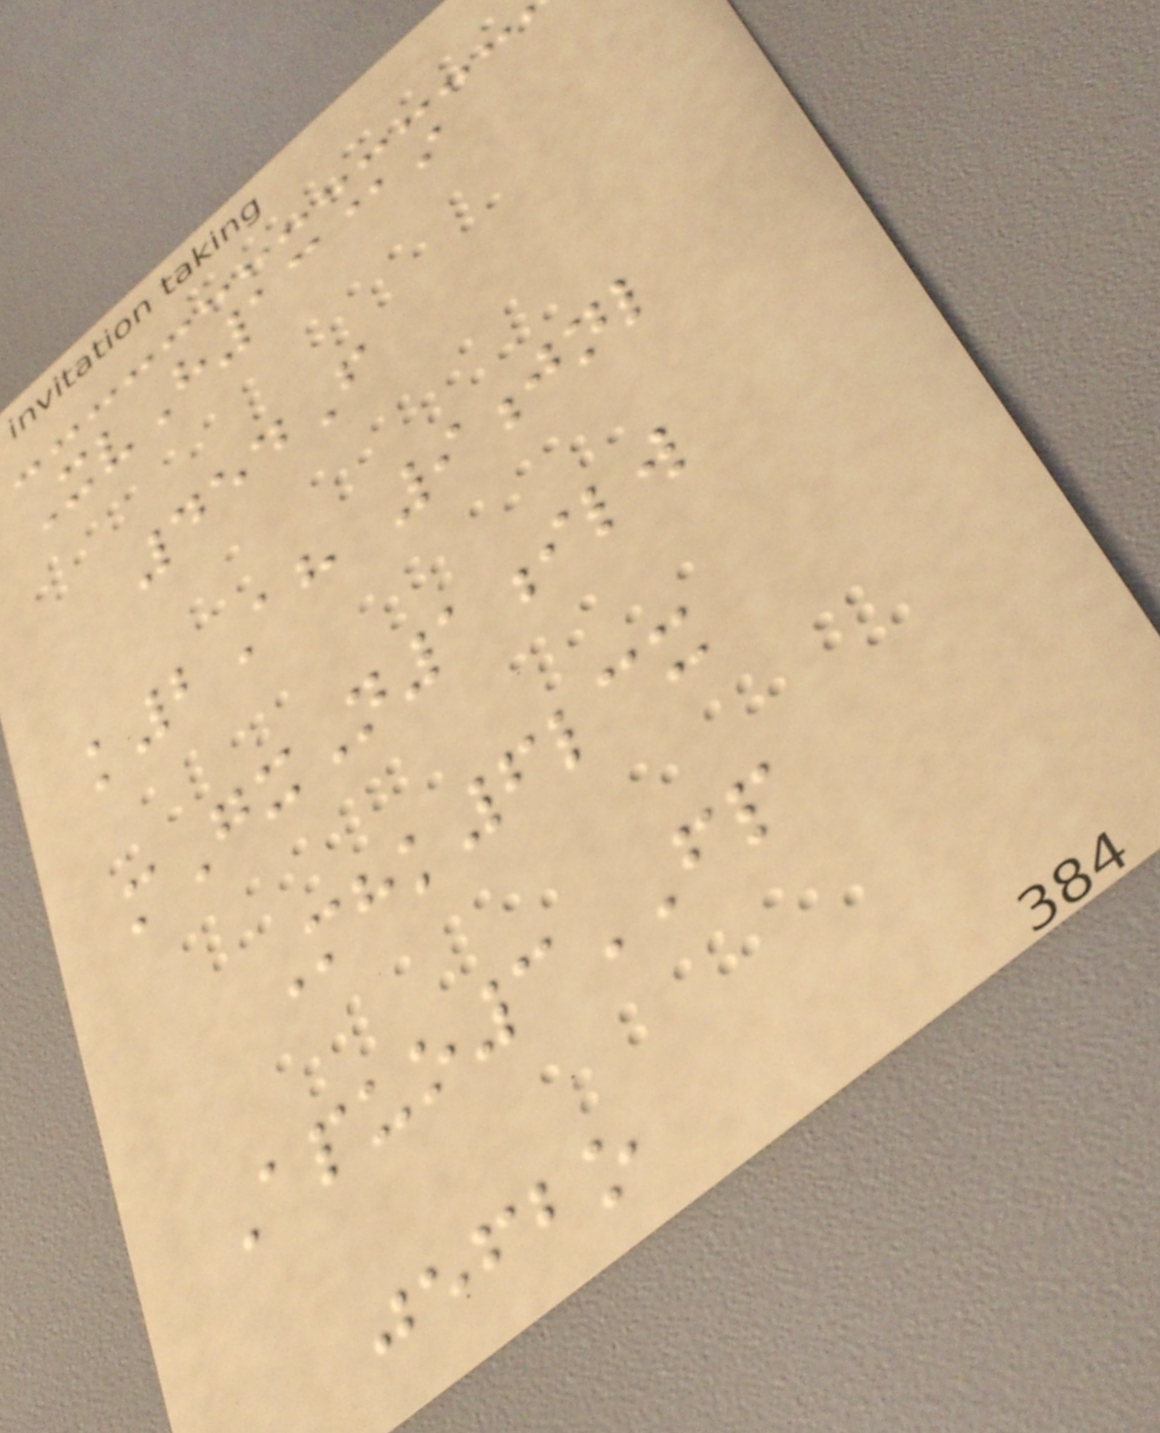XvH13@i
454F
k2Ah 9jnl
mGxN1ilw
Mhk6lcx
Apuo3FP
jefbo
